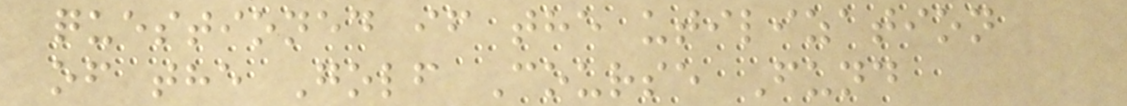questioned if the utilization
of the Golf Course Fund
